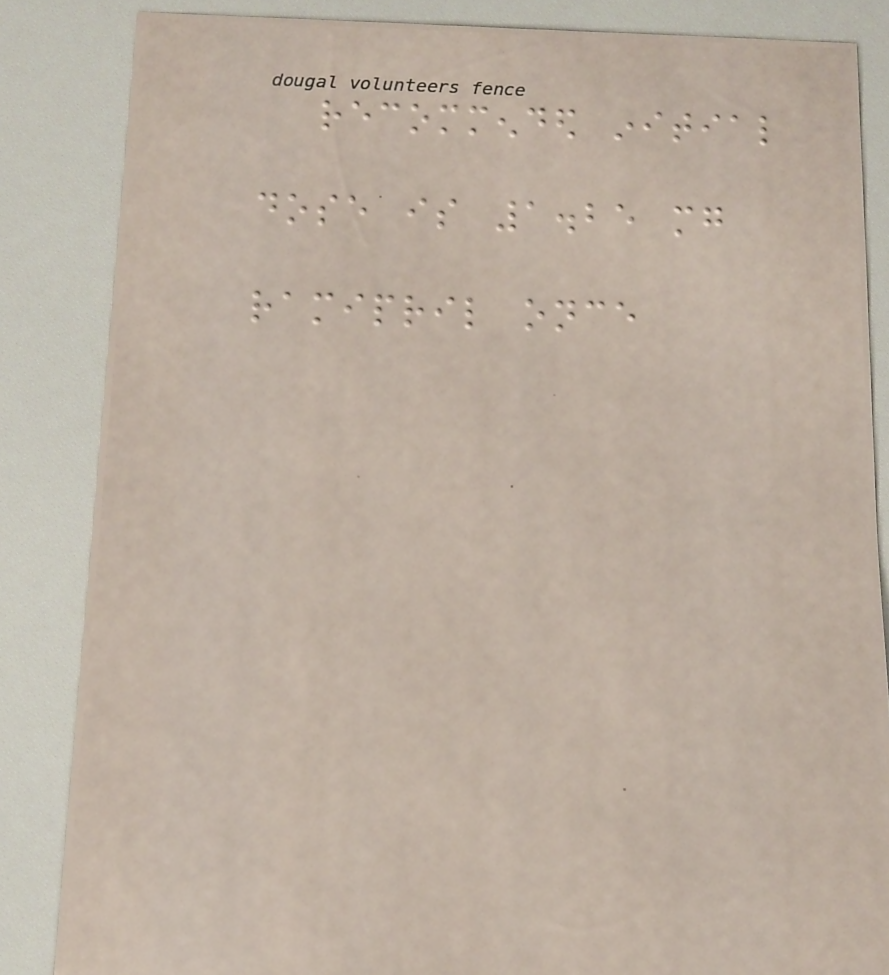recommended initial
dose is 1.25 mg
ramipril once
